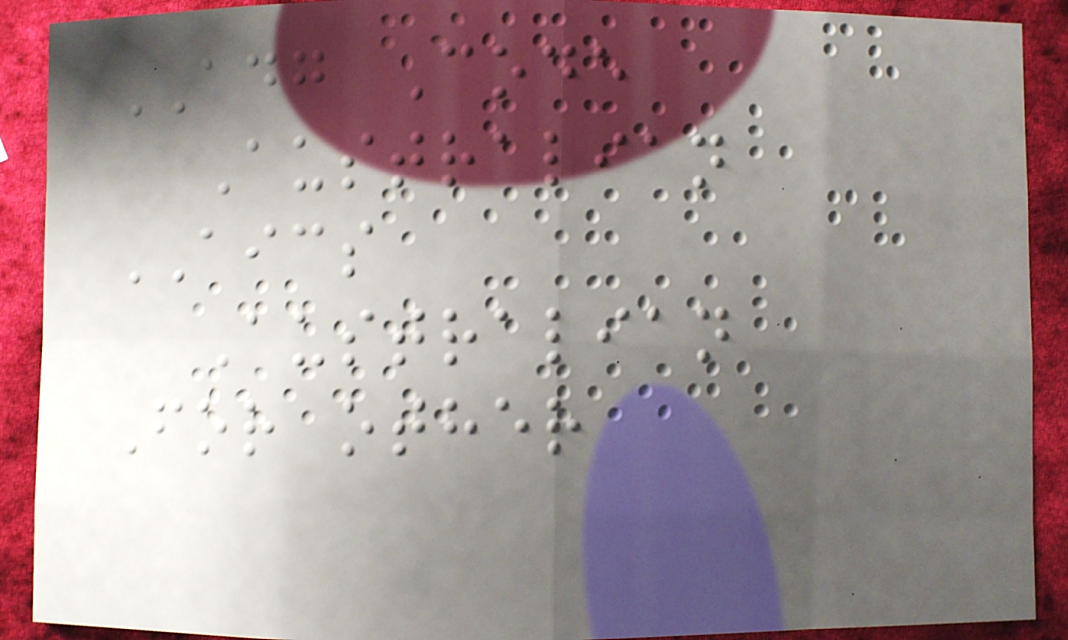ADG Code
Australian
AICS
Australian
For other
